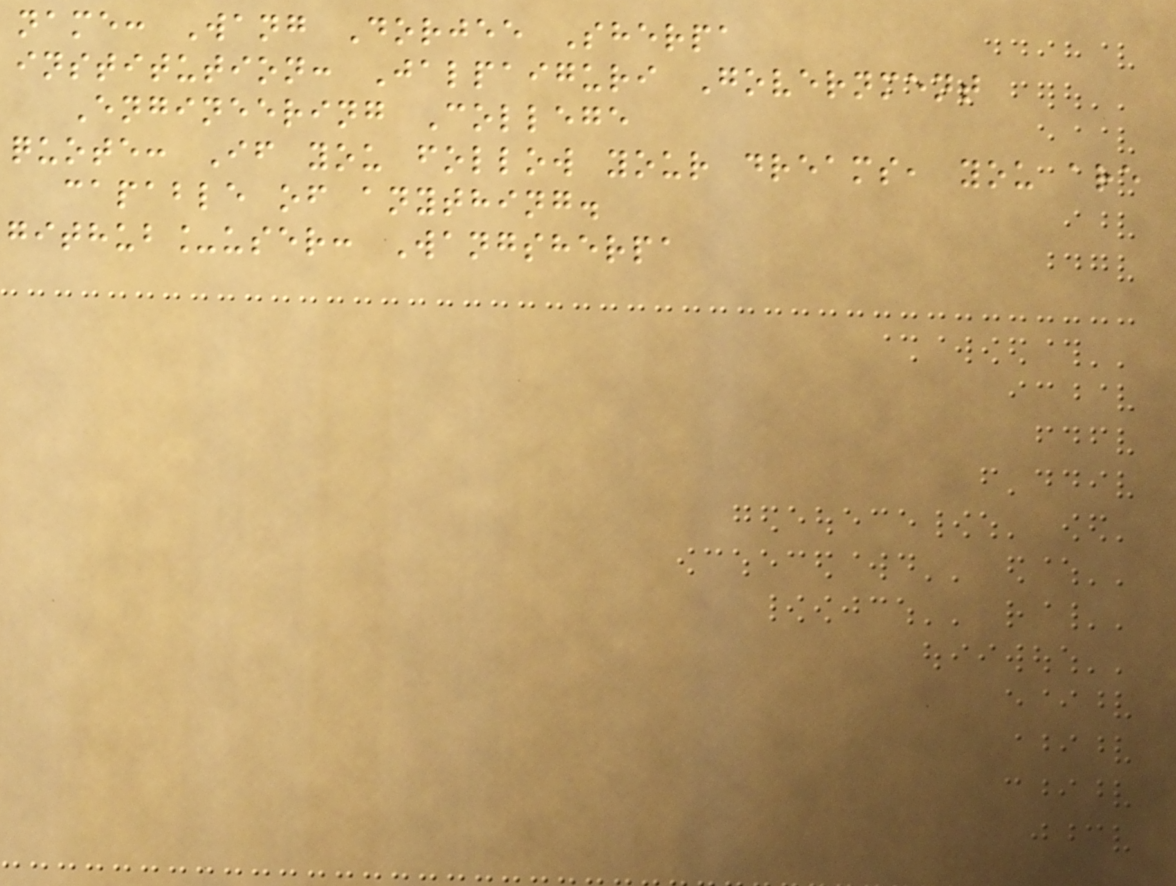name: Wang Dorjee Sherpa
institution: Jalpaiguri Government
Engineering College
quote: If you follow your dreams, you are
capable of anything.
github_user: Wangsherpa
